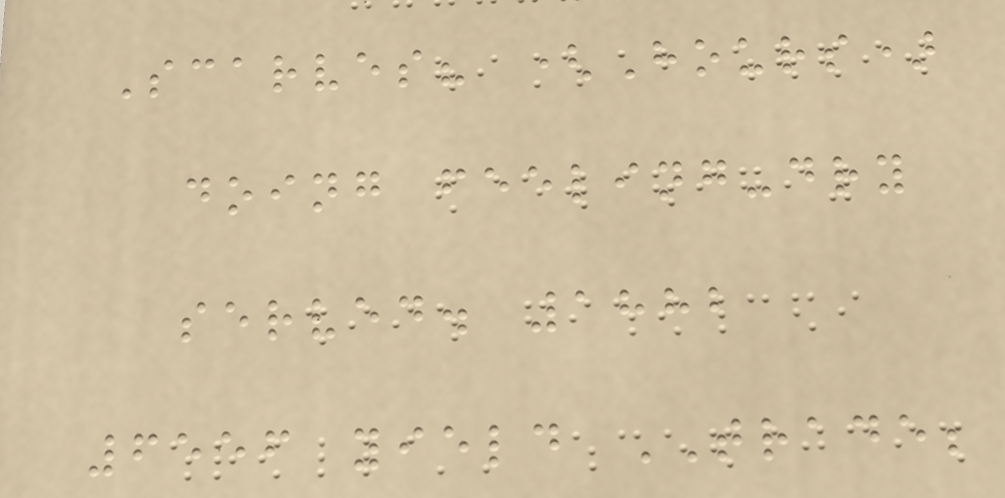Scarves? (Hours)
doing feeling-dry
served. 1882
6556 yield TRADE;
